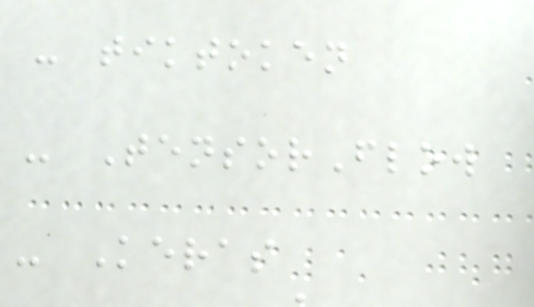- tiktoken
- TensorFlow
- Keras
